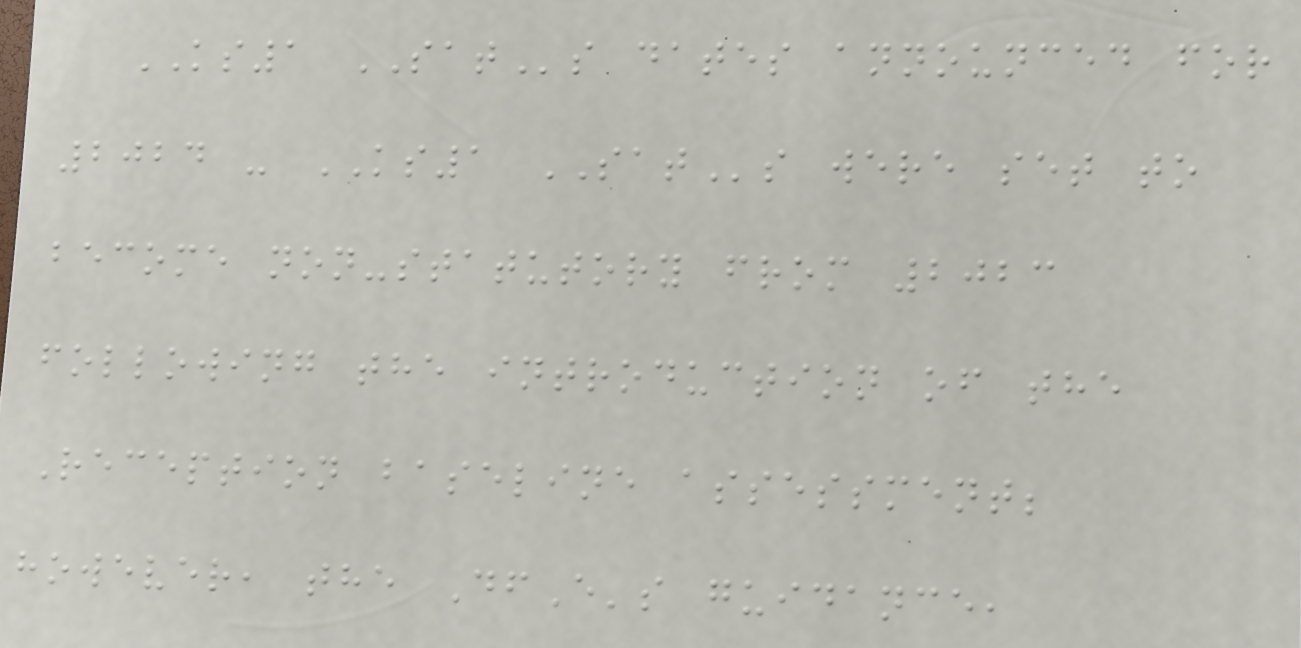KS1 SATs dates announced for
2024 - KS1 SATs were set to
become non-statutory from 2023
following the introduction of the
Reception baseline assessment;
however, the DfE's guidance,
